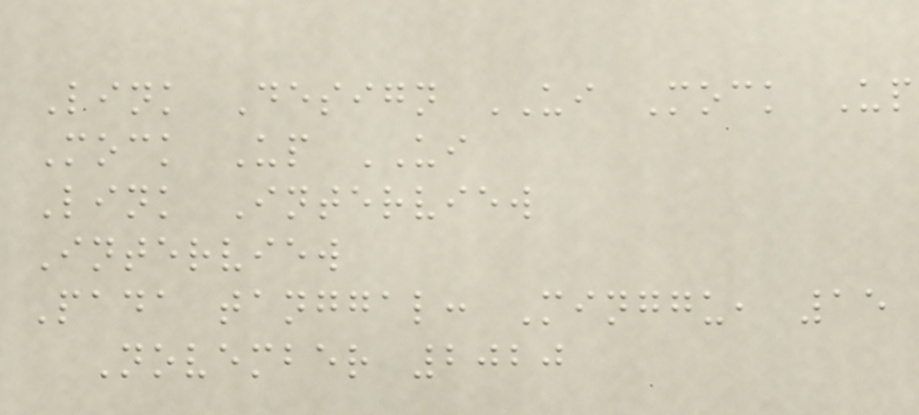Link Design UI Mock Up
Mock Up UI
Link Interview
Interview
Pada tanggal: Minggu, 15
November 2020
